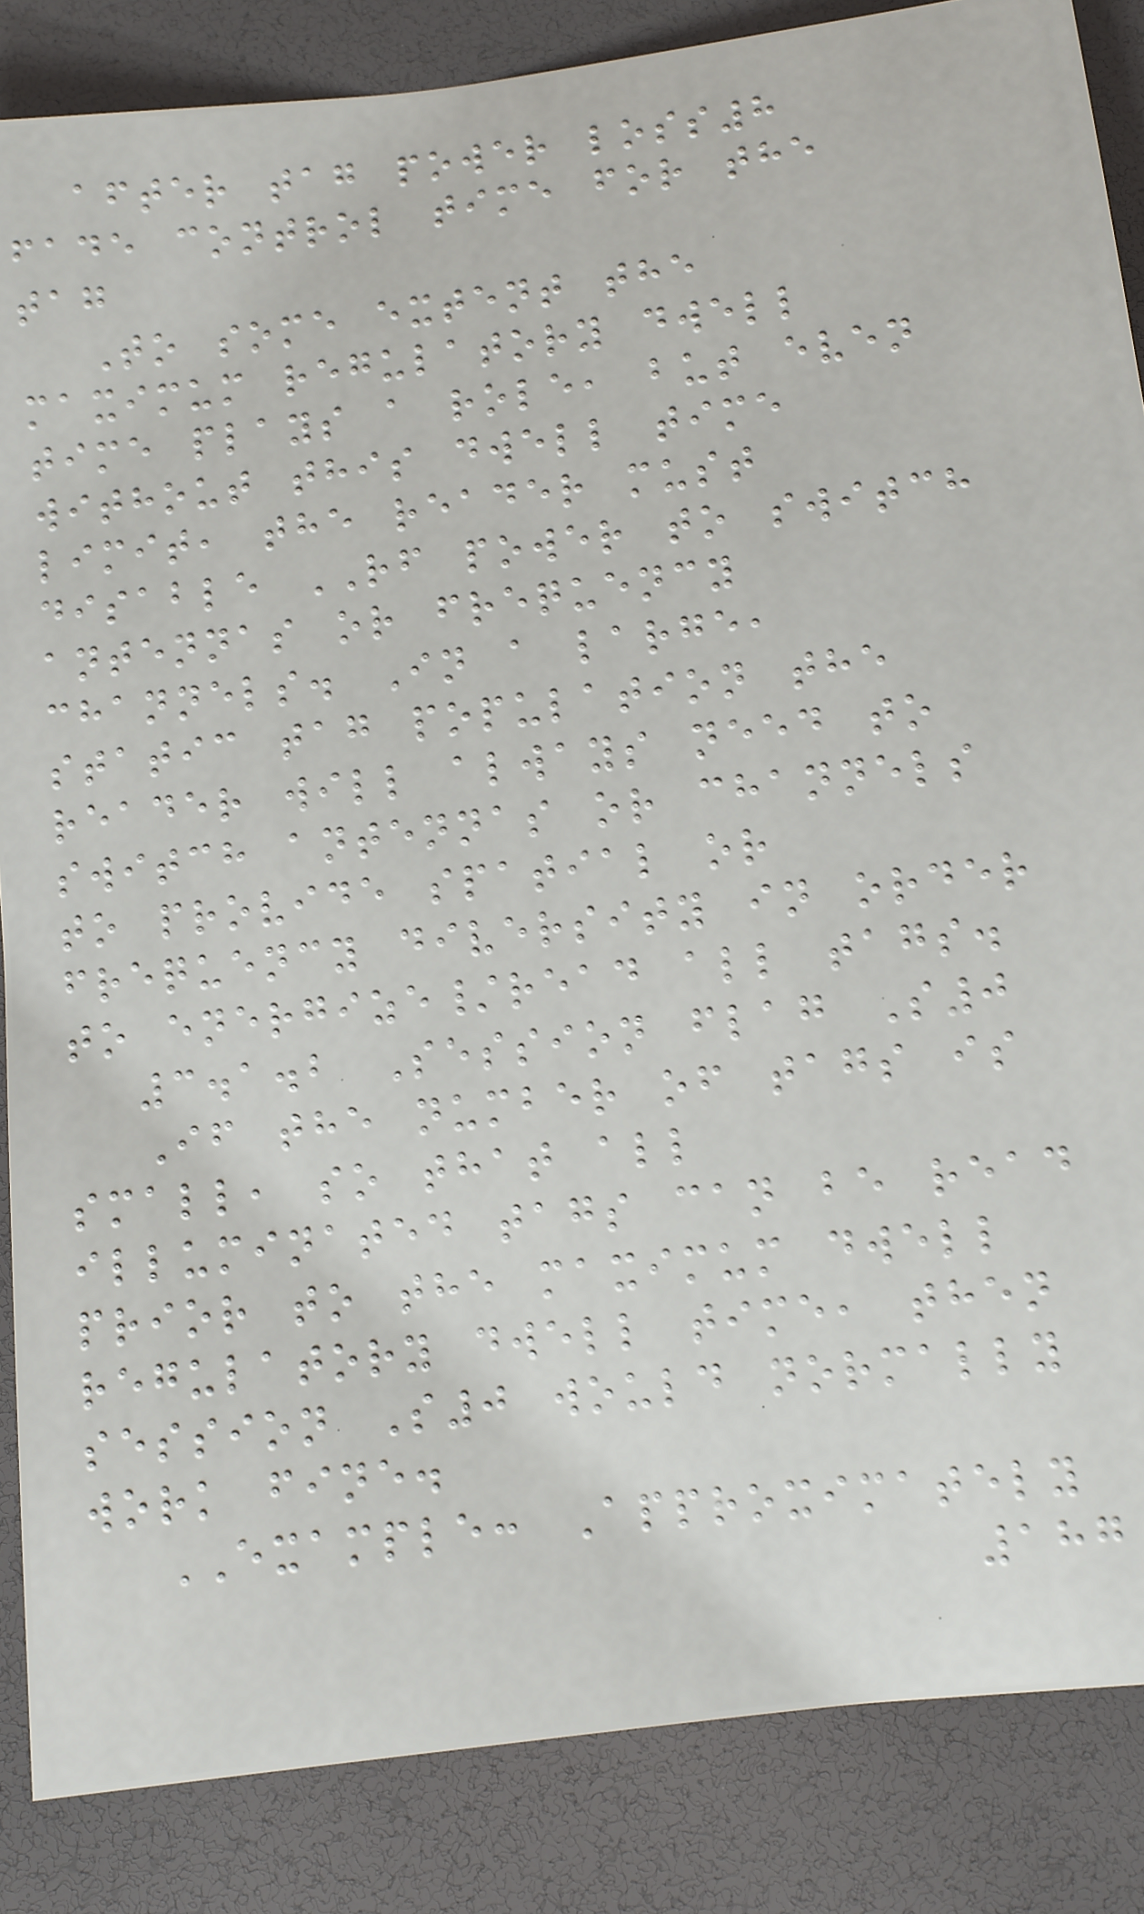after tag power loss8
fade control time for the
tag
To some extent the
maximum regulatory dwell
time plays a role, but even
without this dwell time
limit, the reader must
disable RF power to switch
antennas or frequency
channels. In a large,
static tag population the
reader will always need to
switch antennas or channels
to provide spatial or
frequency diversity in order
to energize/read all tags.
3.1.2 Session flag S0
If the number of tags is
small, so that all
illuminated tags can be read
prior to the maximum dwell
regulatory dwell time, then
session S0 would normally
work fine.
EXAMPLE: Approximately
187
